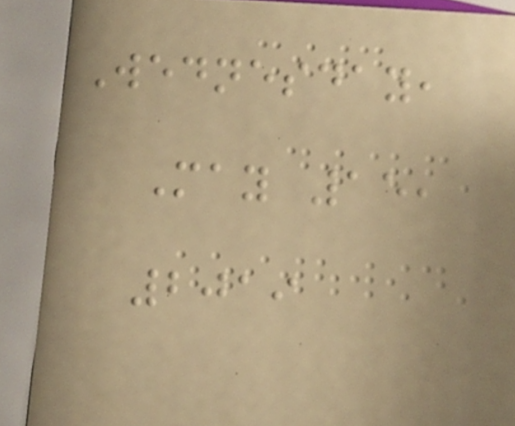Wednesday,
May 15,
2019
